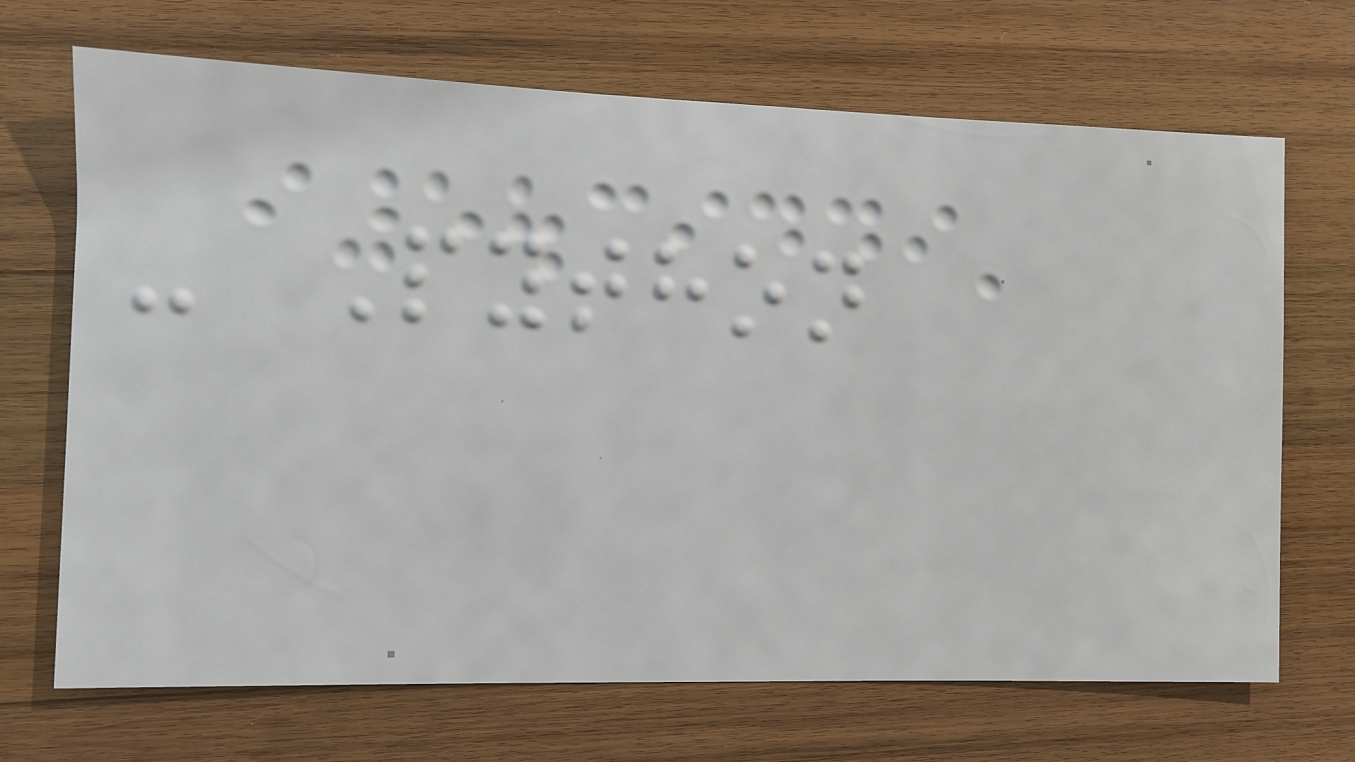- Python
